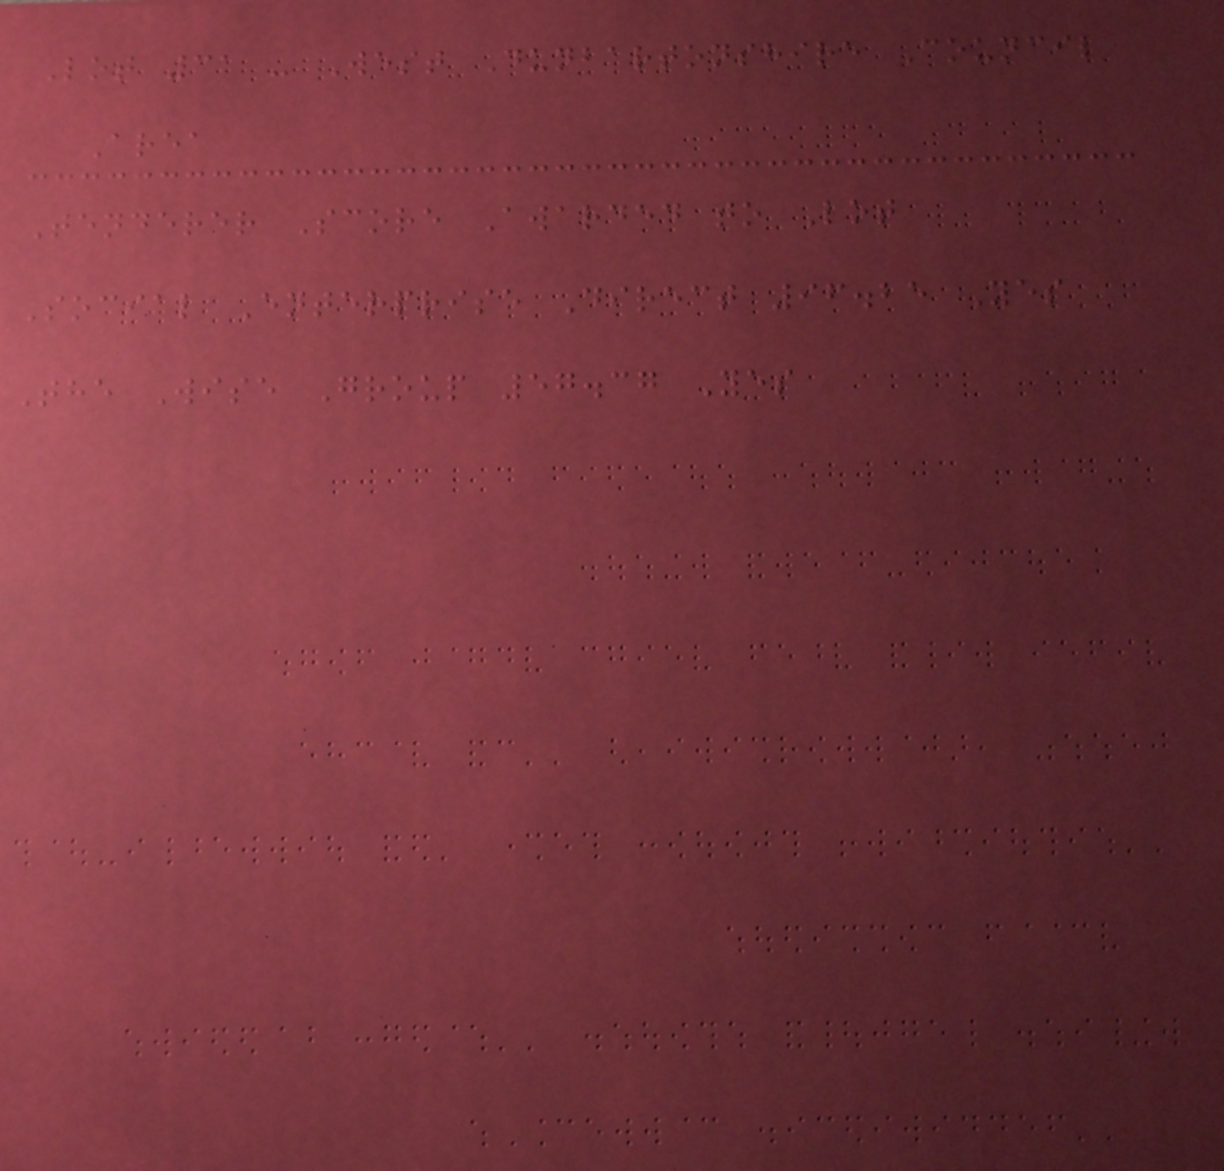Lot 31 - West Dunbartonshire Council
Area
Tenderer Score Awarded to Lot
Social Enterprise Direct 96.25 Yes
The Wise Group 57.37 Yes
